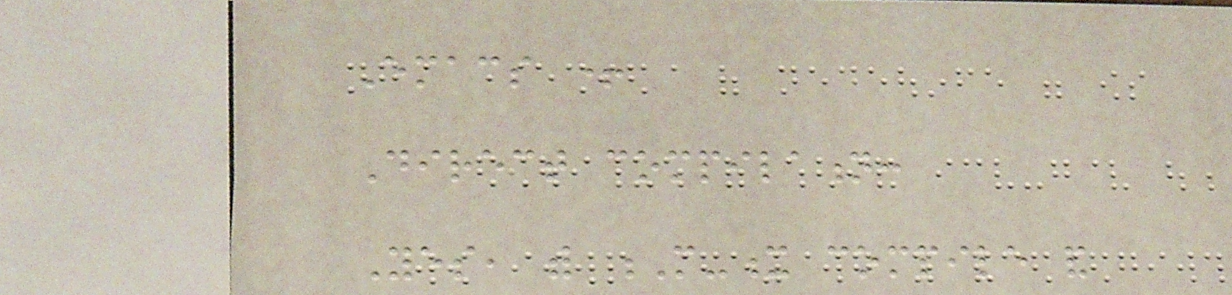Emacs +
Direct compilation:
Yes, with M-x compile and
